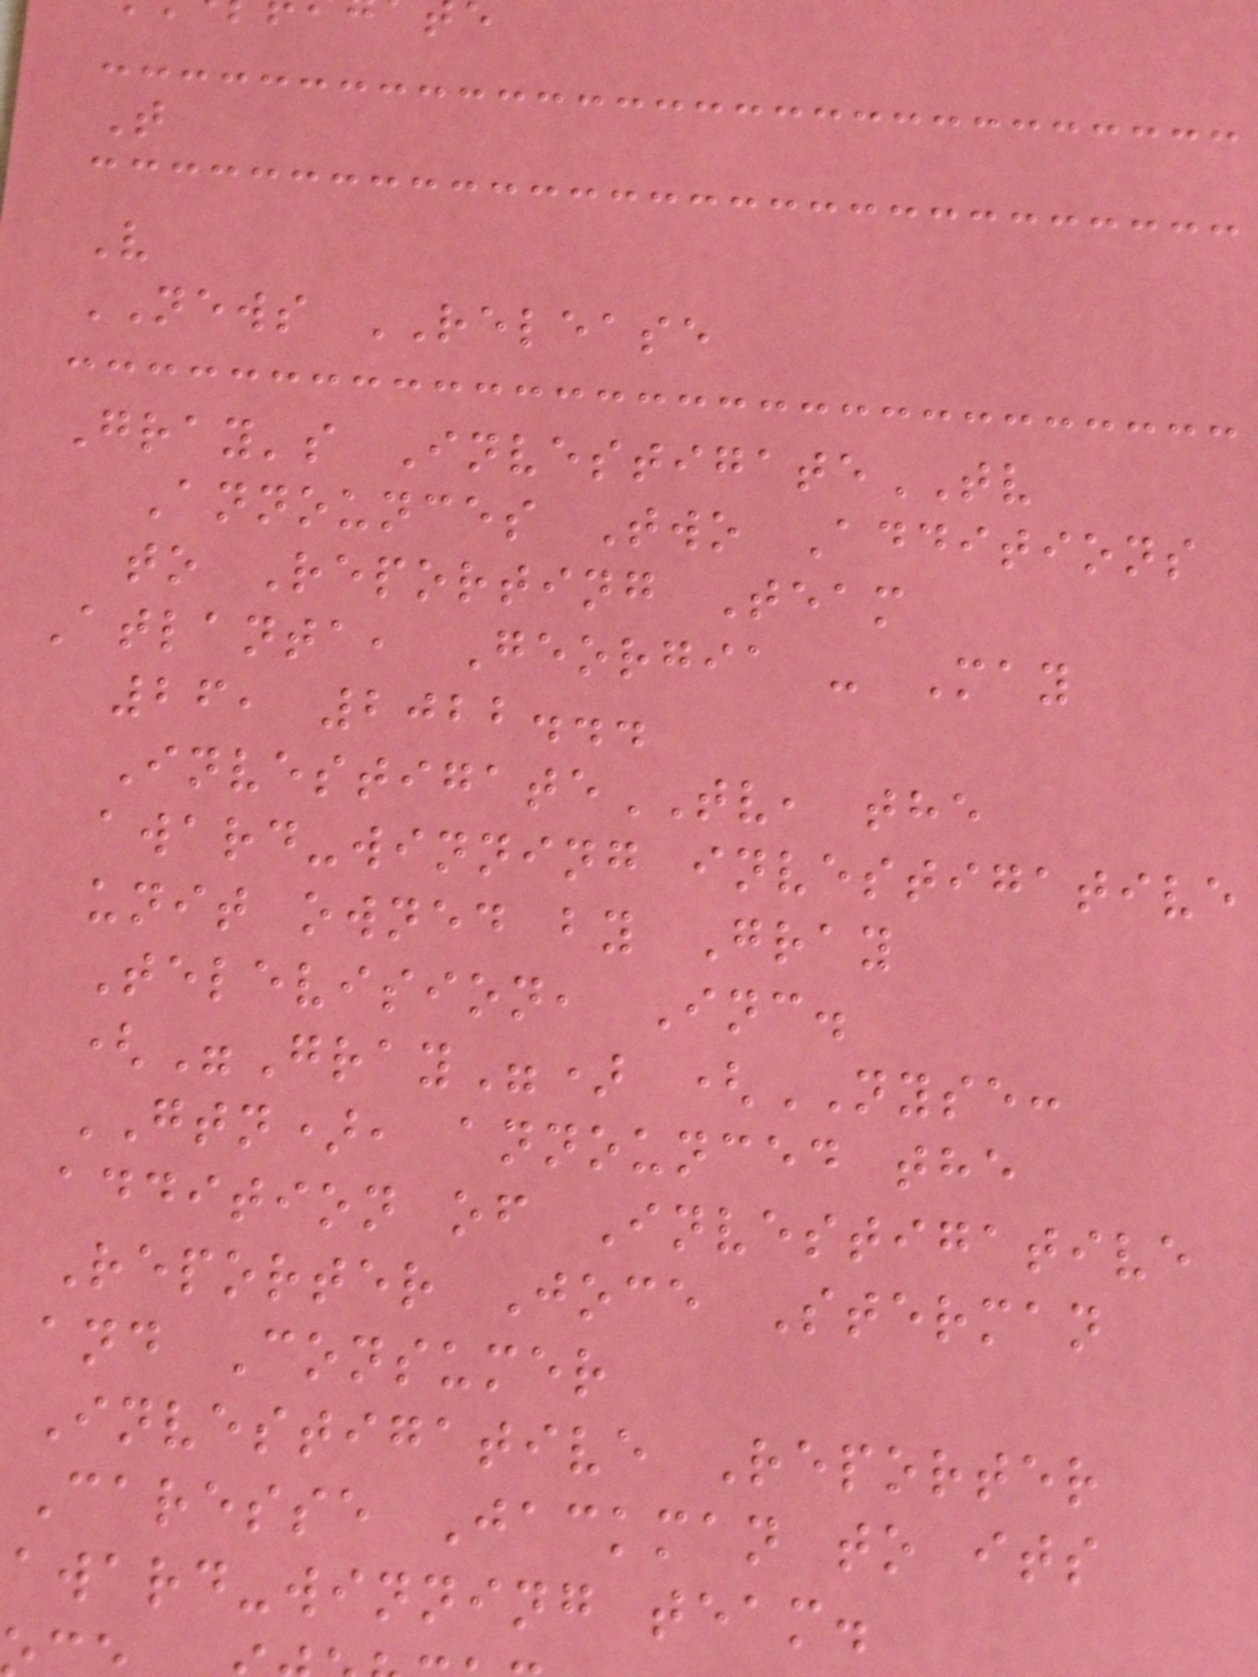T
V
NEWS RELEASE
Gray's InvestigateTV
Announces Two Additions
to Reporting Team
Atlanta, Georgia - May
26, 2022...
InvestigateTV, the
award-winning investigative
unit owned by Gray
Television, Inc.
("Gray") (NYSE:
GTN), announced the
addition of Investigative
Reporter Joce Sterman
and Consumer
Investigative Reporter
Caresse Jackman to its
award-winning team.
